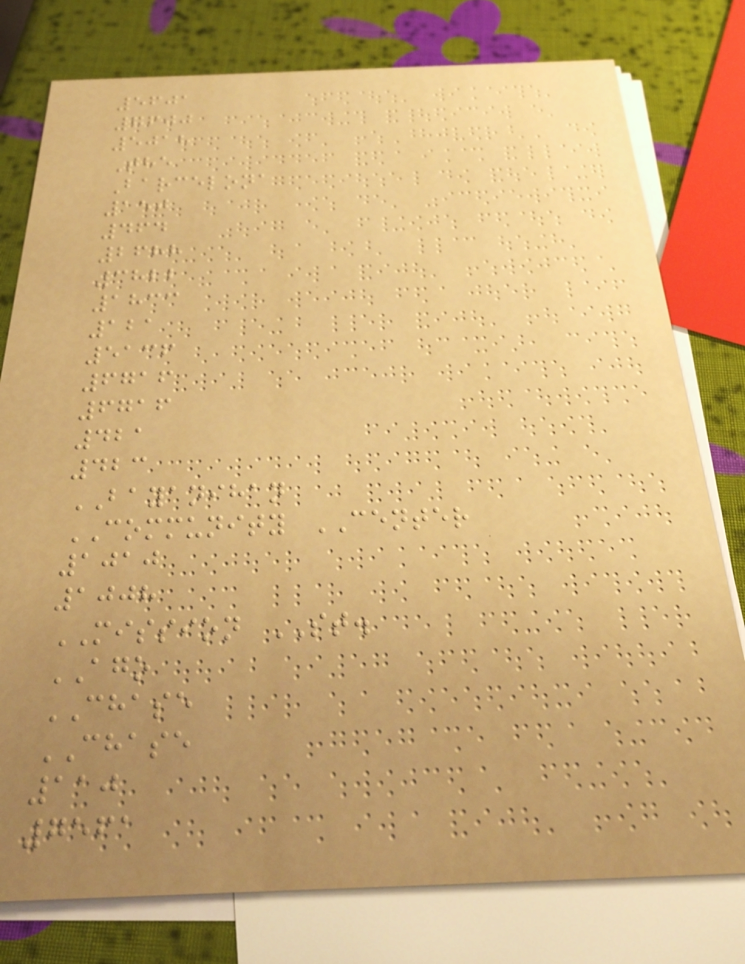5601
7600
5018
The
Barcelona
150
464
2688
3822
1833
121
5136
6716
6716
421
423
BAYANIHAN
COMMUNITY CENTER
1010
1008
MISSION ST.
AGO
CHASE
CHASE
110
7561
